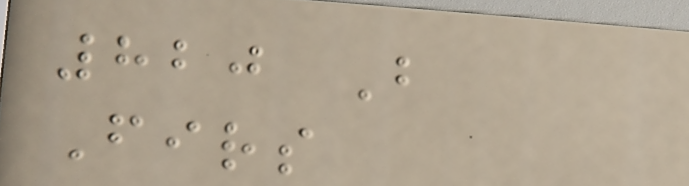820 B
Firs
